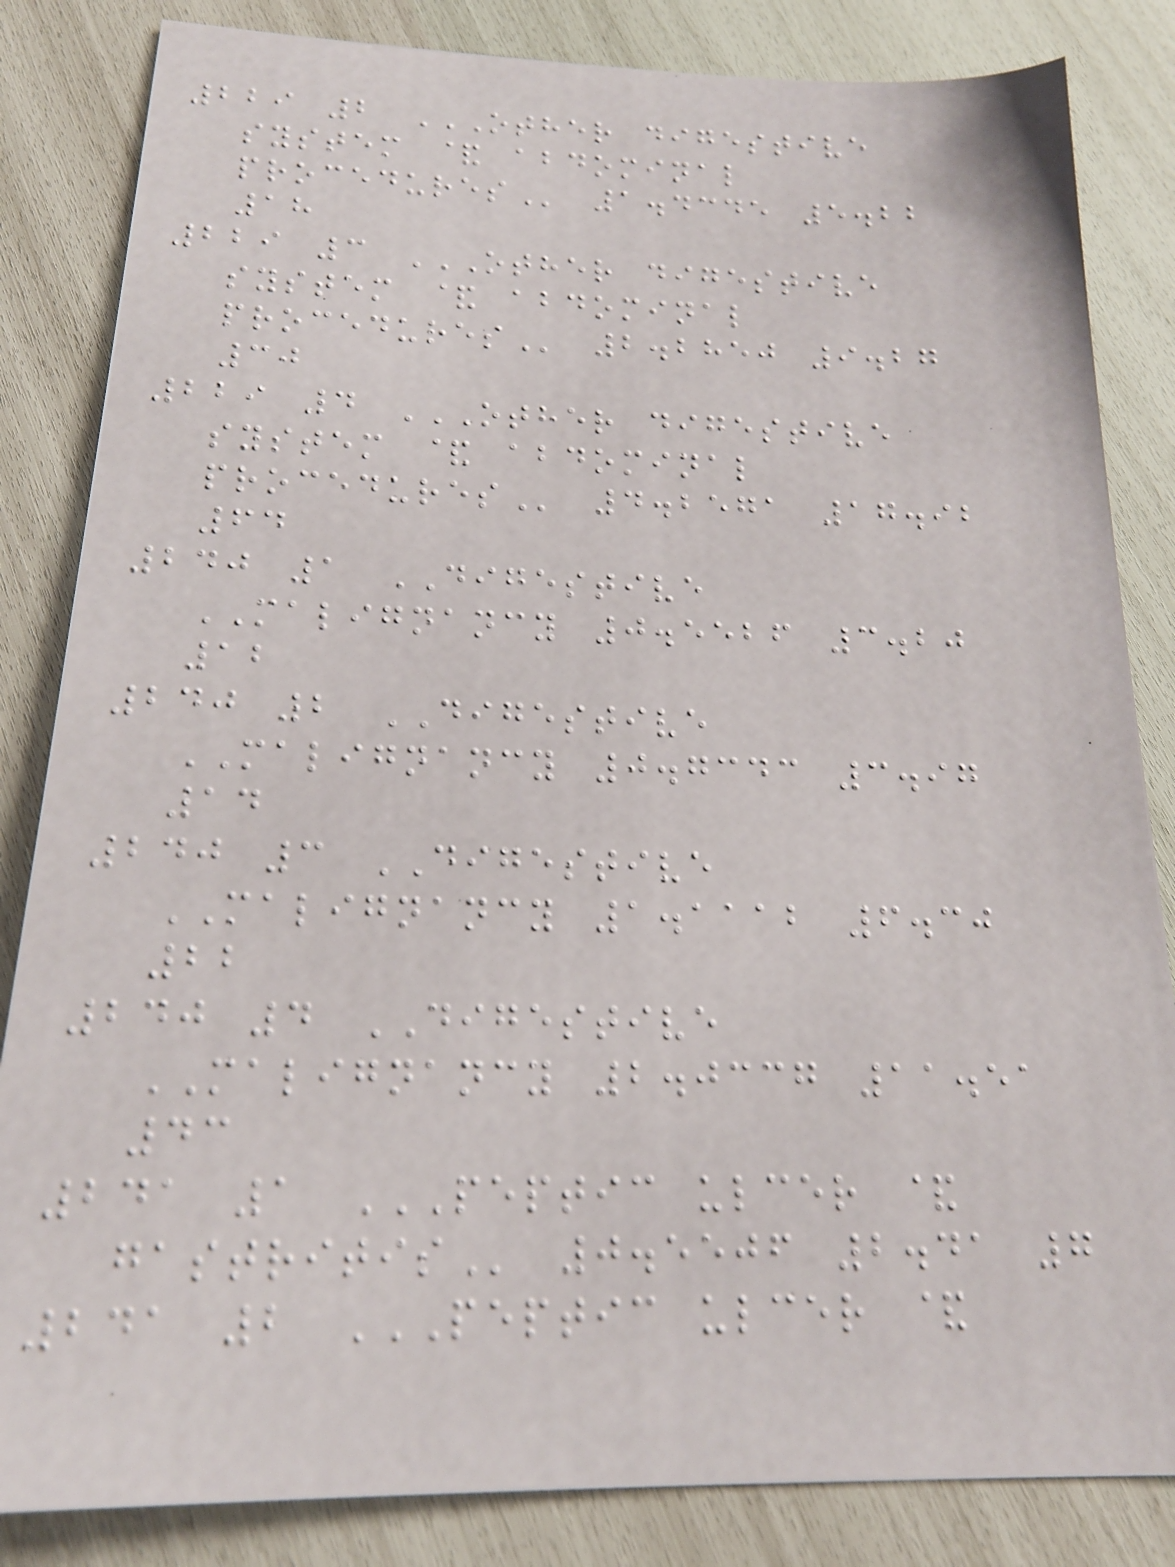229 2 OTHER DIGESTIVE
SYSTEM & ABDOMINAL
PROCEDURES 1.4345 5.22
18
229 3 OTHER DIGESTIVE
SYSTEM & ABDOMINAL
PROCEDURES 2.2850 9.27
30
229 4 OTHER DIGESTIVE
SYSTEM & ABDOMINAL
PROCEDURES 4.2571 17.92
64
240 1 DIGESTIVE
MALIGNANCY 0.5526 3.20
12
240 2 DIGESTIVE
MALIGNANCY 0.7343 3.97
14
240 3 DIGESTIVE
MALIGNANCY 1.1112 6.30
22
240 4 DIGESTIVE
MALIGNANCY 2.0337 11.51
43
241 1 PEPTIC ULCER &
GASTRITIS 0.5506 2.41 7
241 2 PEPTIC ULCER &
